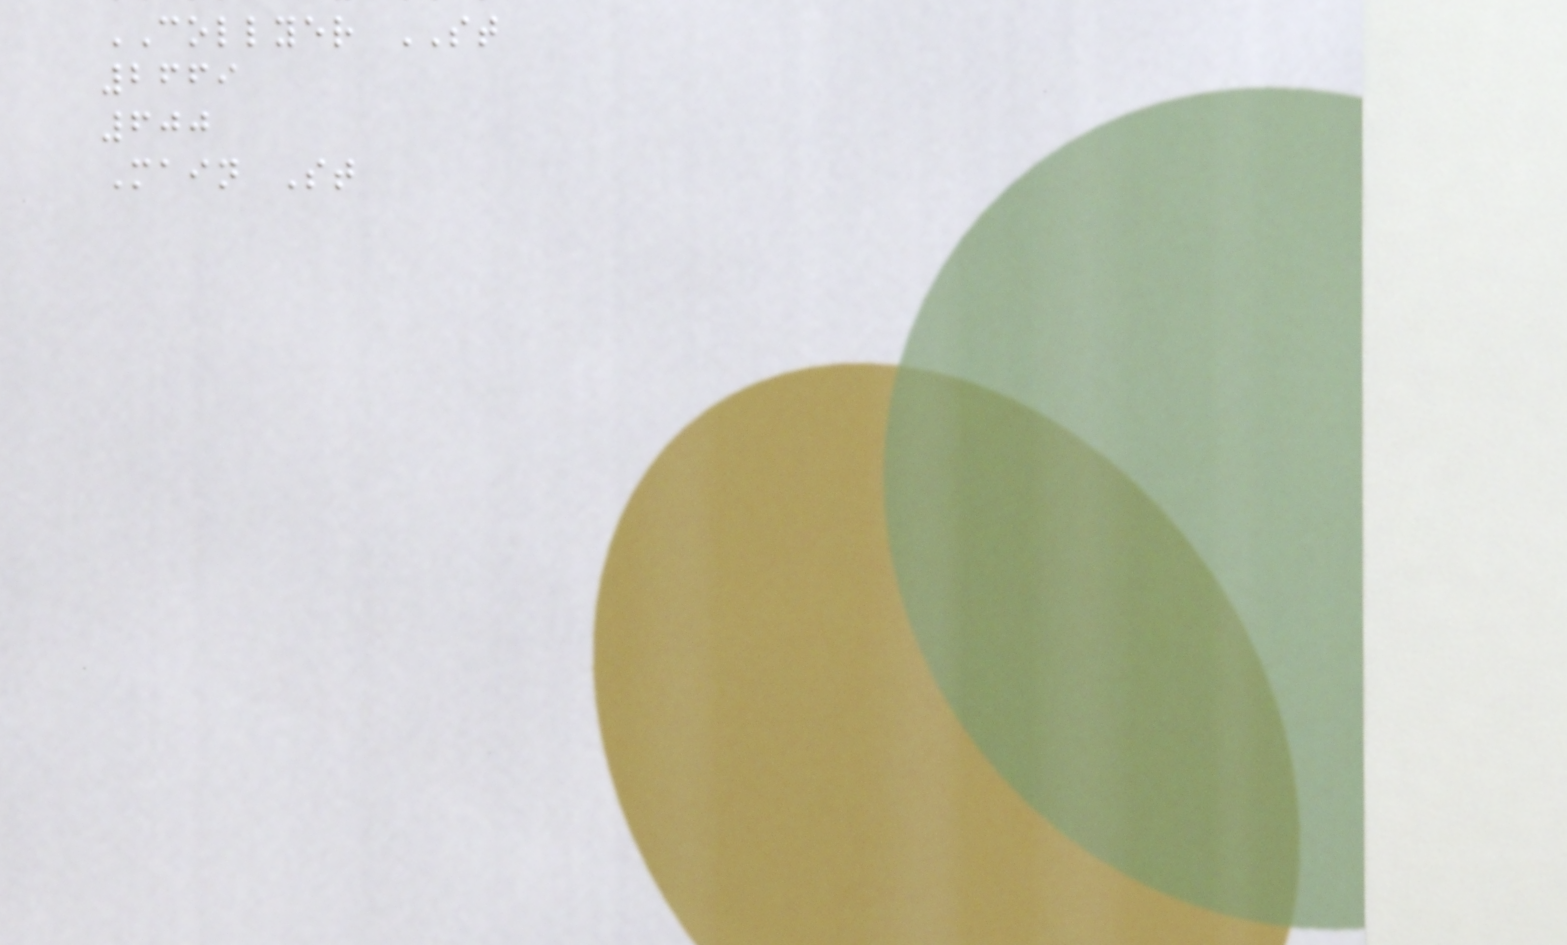COLLYER ST
2669
600
Main St
